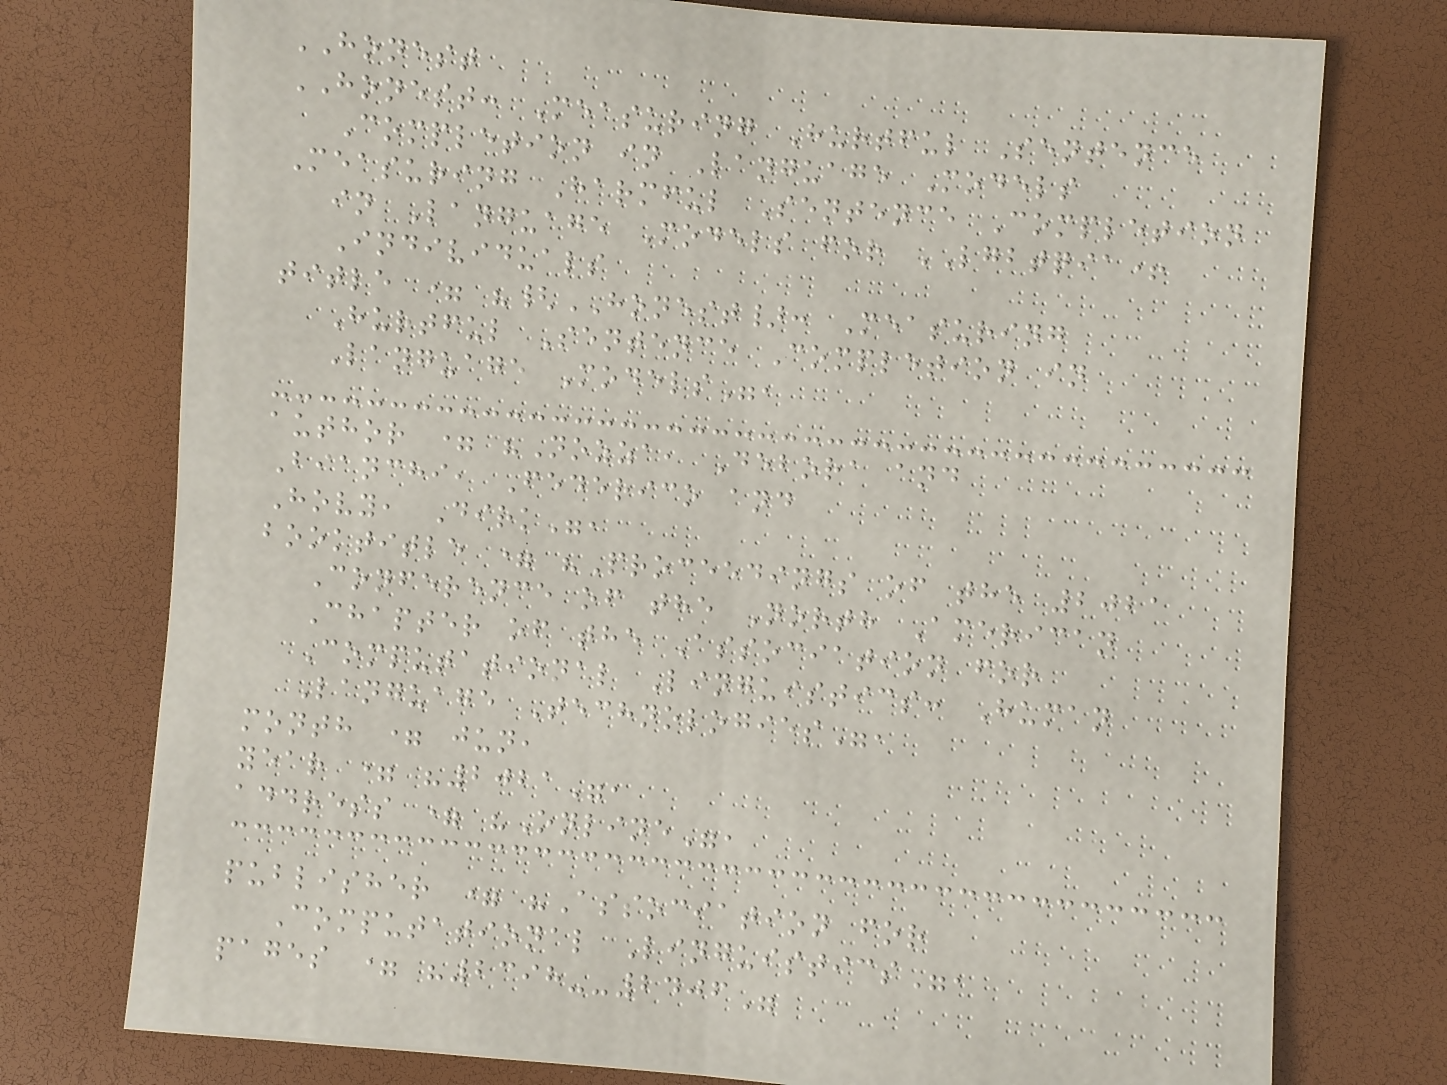HONEST
HONEST: Measuring Hurtful Sentence
Completion in Language Models
Measuring Harmful Sentence Completion
in Language Models for LGBTQIA+
Individuals
title = "{HONEST}: Measuring
Hurtful Sentence Completion in
Language Models",
author = "Nozza, Debora and
Bianchi, Federico and
Hovy, Dirk",
booktitle = "Proceedings of the 2021
Conference of the North American
Chapter of the Association for
Computational Linguistics: Human
Language Technologies",
month = jun,
year = "2021",
address = "Online",
publisher = "Association for
Computational Linguistics",
pages = "2398--2406"
